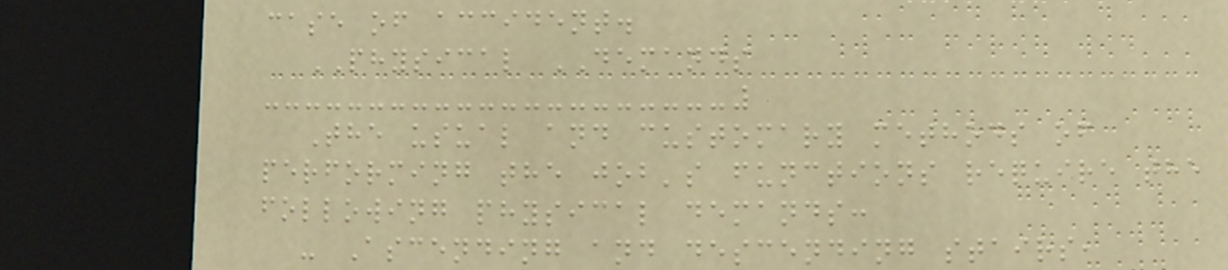case of accident.
PHYSICAL DEMANDS
The usual and customary methods of
performing the job's functions require the
following physical demands:
- Ascending and descending stairs,
